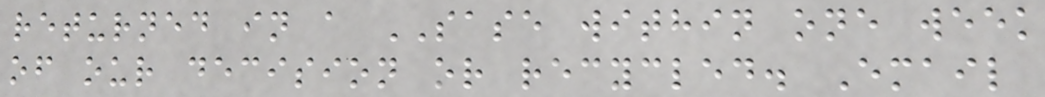returned in a SASE within one week
of our decision or recycled. Email
